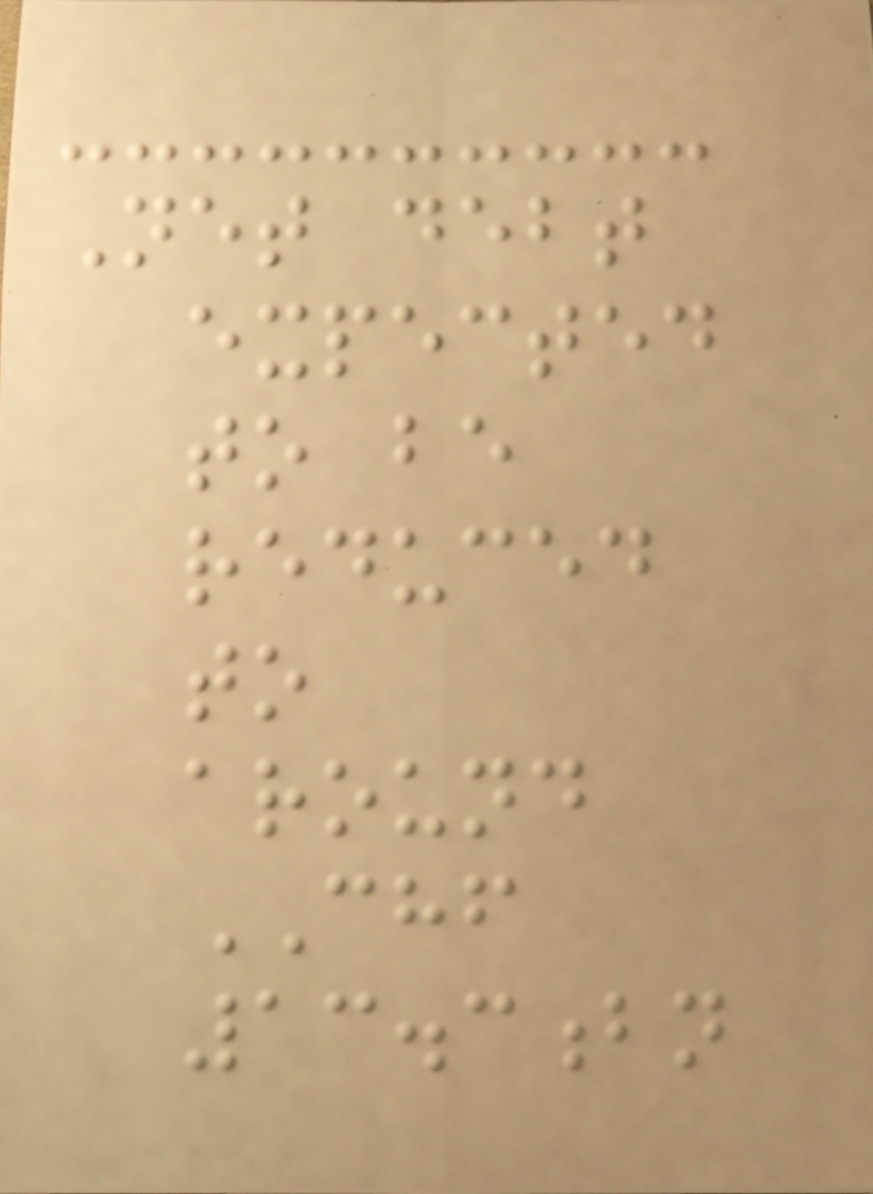Net debt
expected
to be
reduced
to
around
CHF
13.3bn
